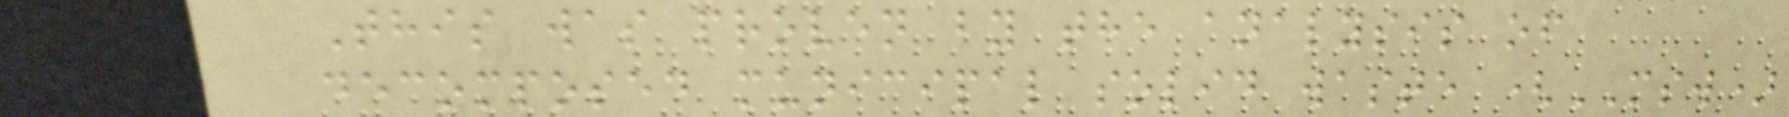This was proven by the analysis of
decomposed municipal solid waste (MSW)
